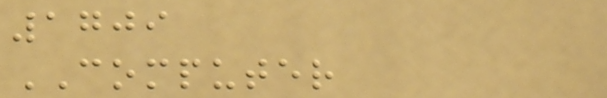1709
COMPUTER
